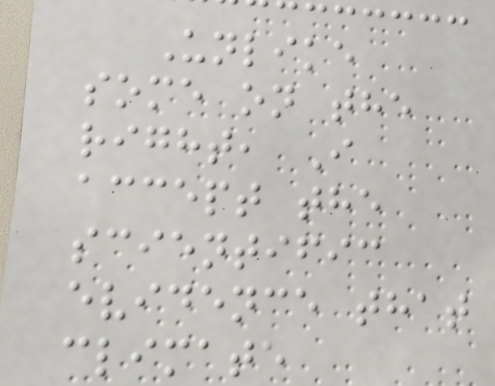Unlike
some on the
right, I
accept the
scientific
evidence that
climate
